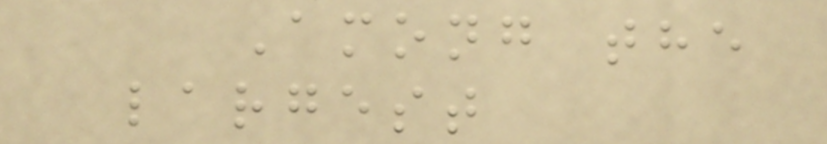Among the
largest
